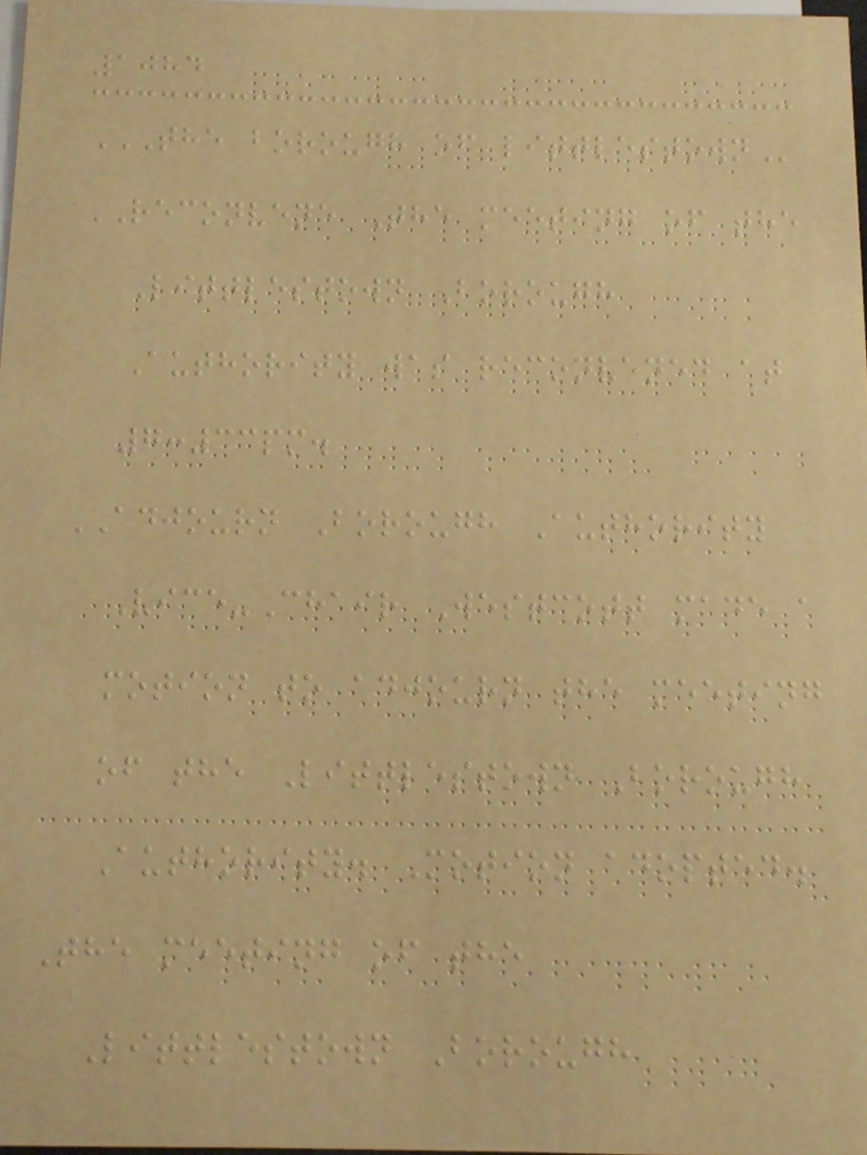1084
THE BOROUGH OF LITTLESTOWN
RECONVENE The meeting of the
Littlestown Borough
Authority was reconvened at
7:33pm.
ADJOURN Borough Authority
Vice-Chair Westcott made a
motion to adjourn the meeting
of the Littlestown Borough
Authority. Motion adopted.
The meeting of the
Littlestown Borough
